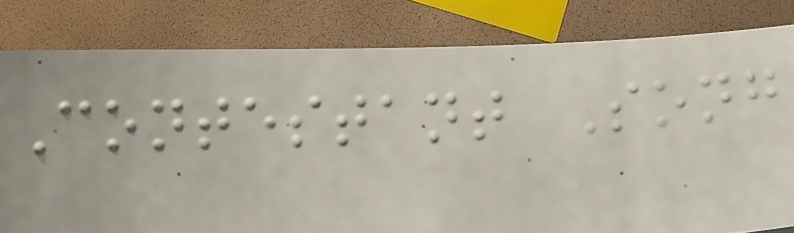Contestant Song
